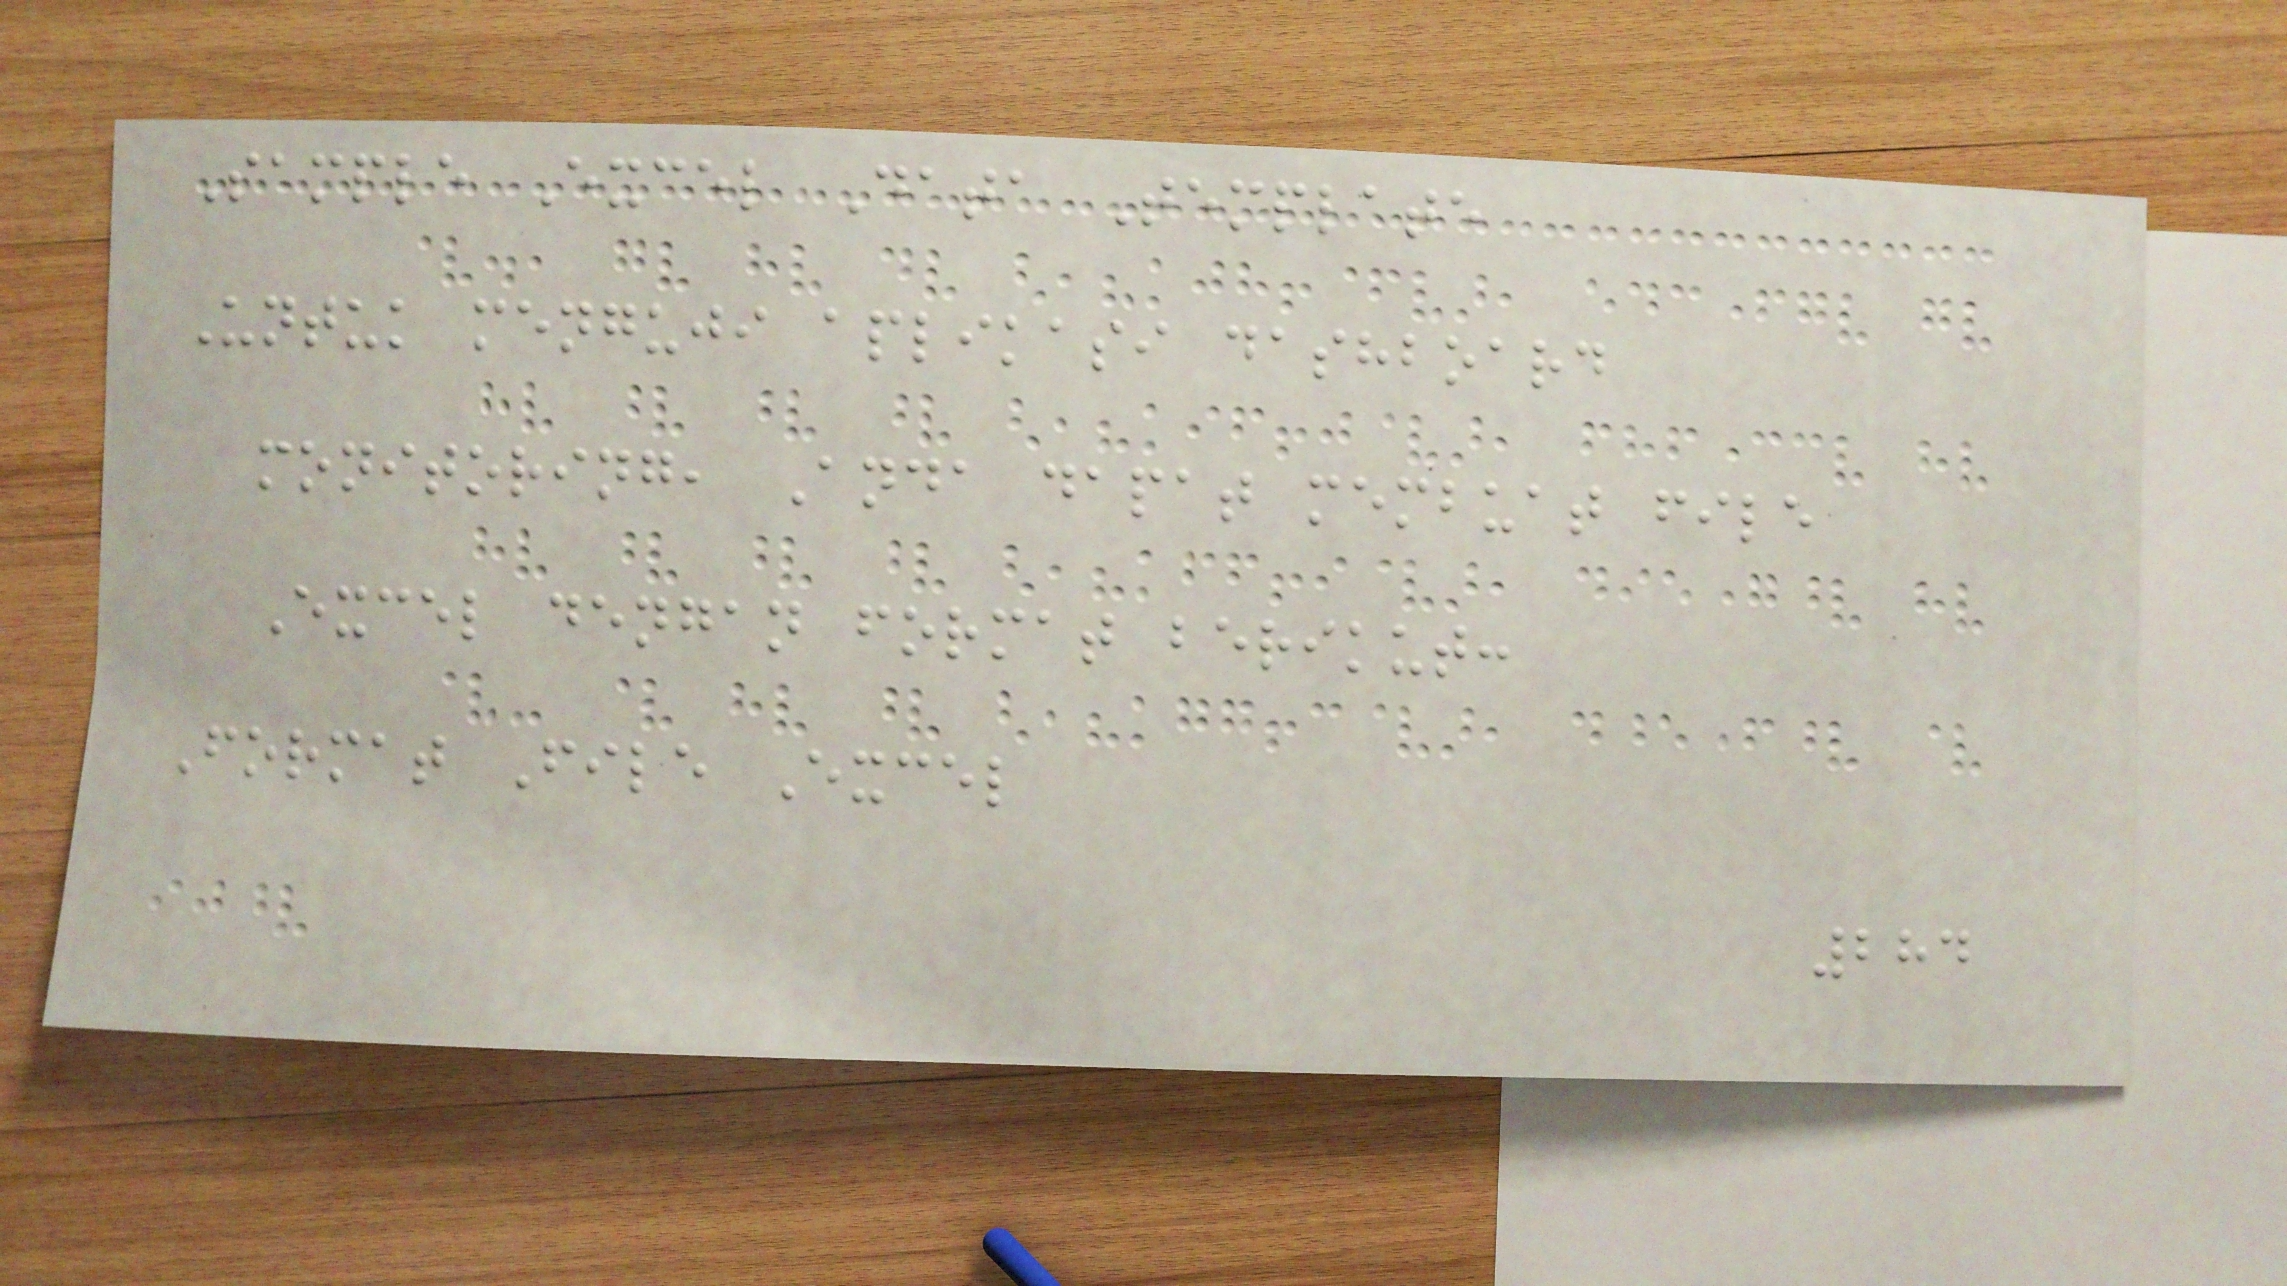Sample Excel Data Template
Untuk menguji aplikasi dashboard
monitoring, Anda dapat membuat file
Excel dengan format berikut:
Format File Excel
284
